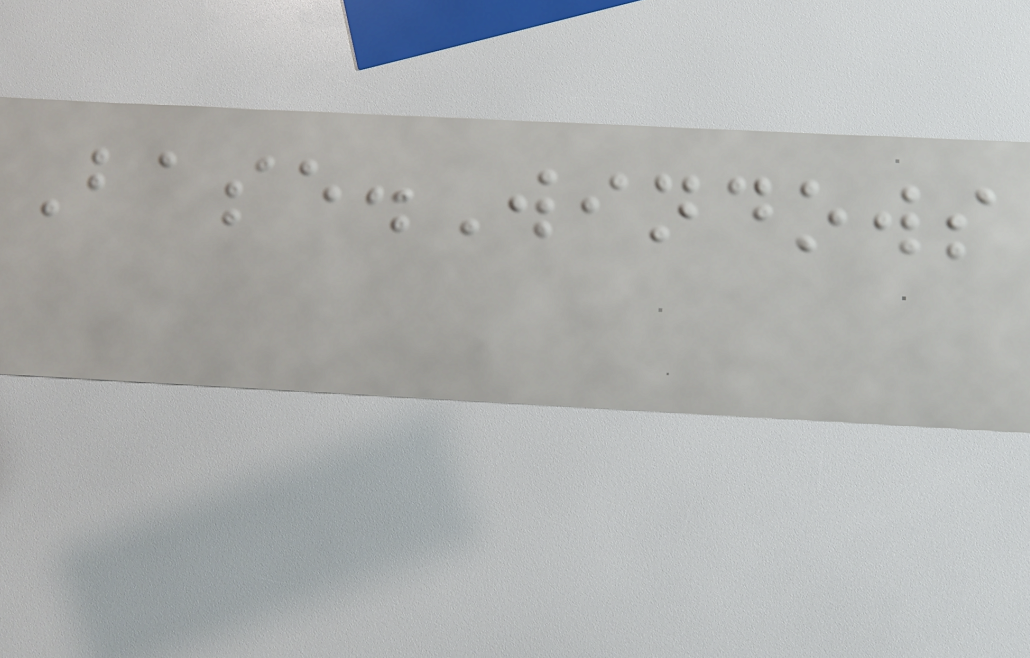Base.Windows
